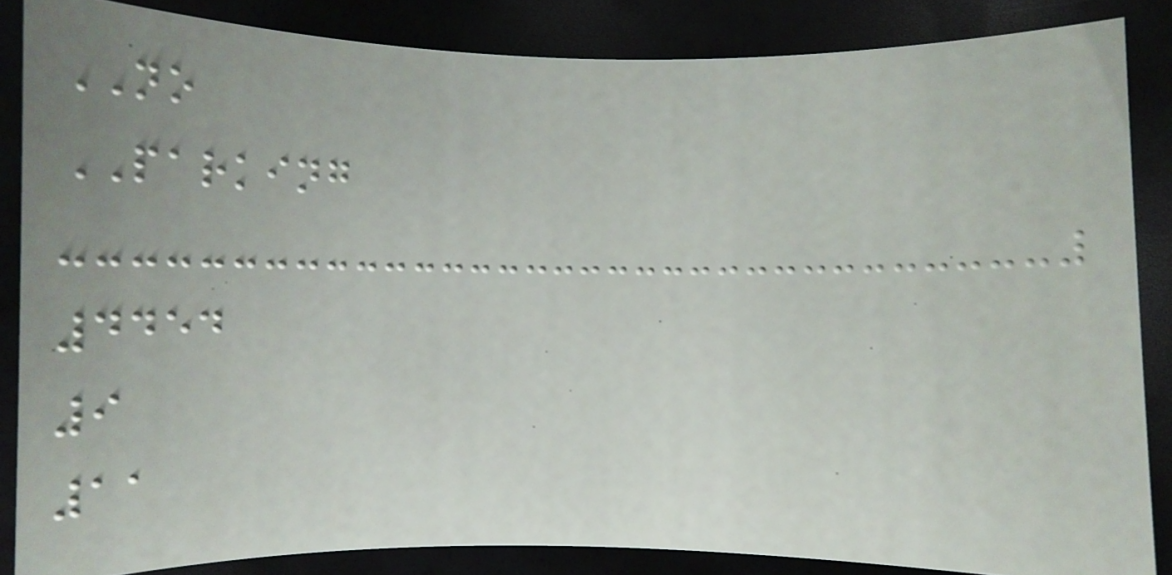NO
PARKING
4454
9
11
